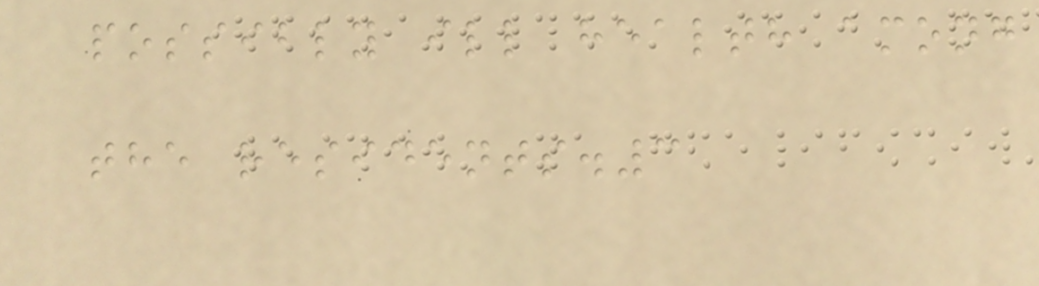possibly ill health among
the residents.3
